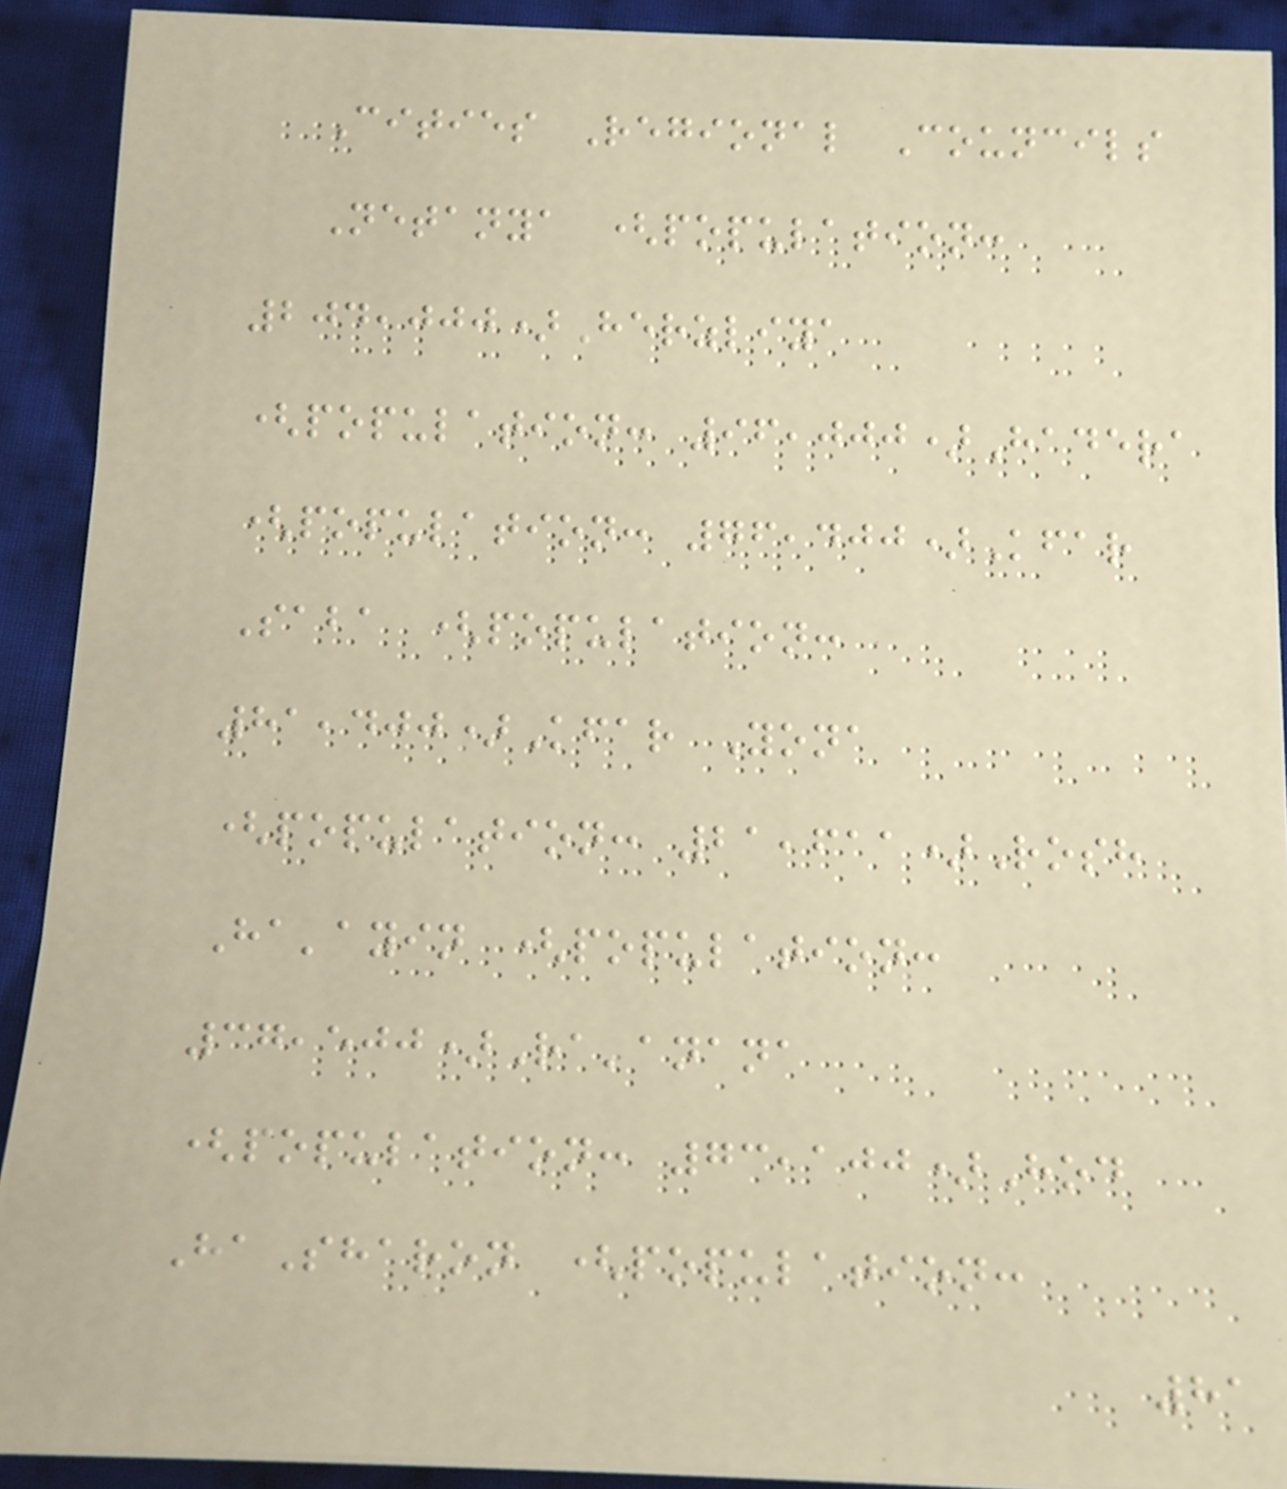Cities Regional Councils
Netanya (population:
204,000)Herzliya
(population: 96,000)Hadera
(population: 76,400)Kfar
Saba (population:
81,400)Kfar Yona
(population: 21,611)Rosh
Ha'ayin (population:
37,500)Ra'anana
(population: 73,100)Hod
HaSharon (population:
81
